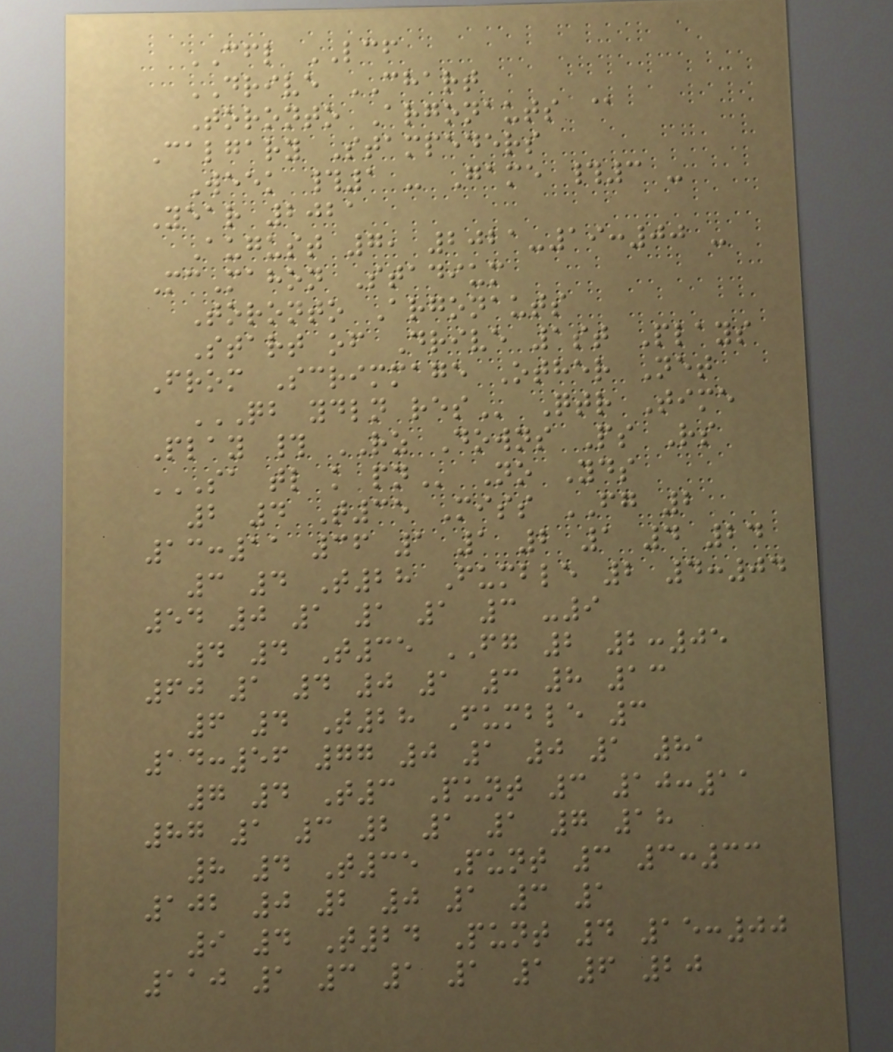CFL LCF
DRIVE CHART
Toronto Argonauts @
Calgary Stampeders
Week #1 - Game #3 -
Year 2021
August 7, 2021-19:00 -
McMahon Stadium
Toronto Argonauts
Start of Drive 1st Plays
From Scrimmage Other Net
QB YDLN RES Qtr Time
Play # RZ Downs Ps Rs
SA TL K PN No Yds
2 4 T35 Miss FG 2
13:11 36 1 1 2 1 4 24
3 4 T28 Fumble 2 4:04
54 0 1 1 1 3 -9
4 4 T35 FG 2 2:05
60 1 4 0 1 3 8 13
6 4 T28 Fumble 3
14:56 77 0 1 0 1 81
7 4 T3 Punt 3 10:11
87 1 3 2 1 1 7 18
8 4 T35 Punt 3 3:33
102 0 2 0 1 3 1
9 4 T24 Punt 4 15:00
110 1 3 1 1 1 6 20
